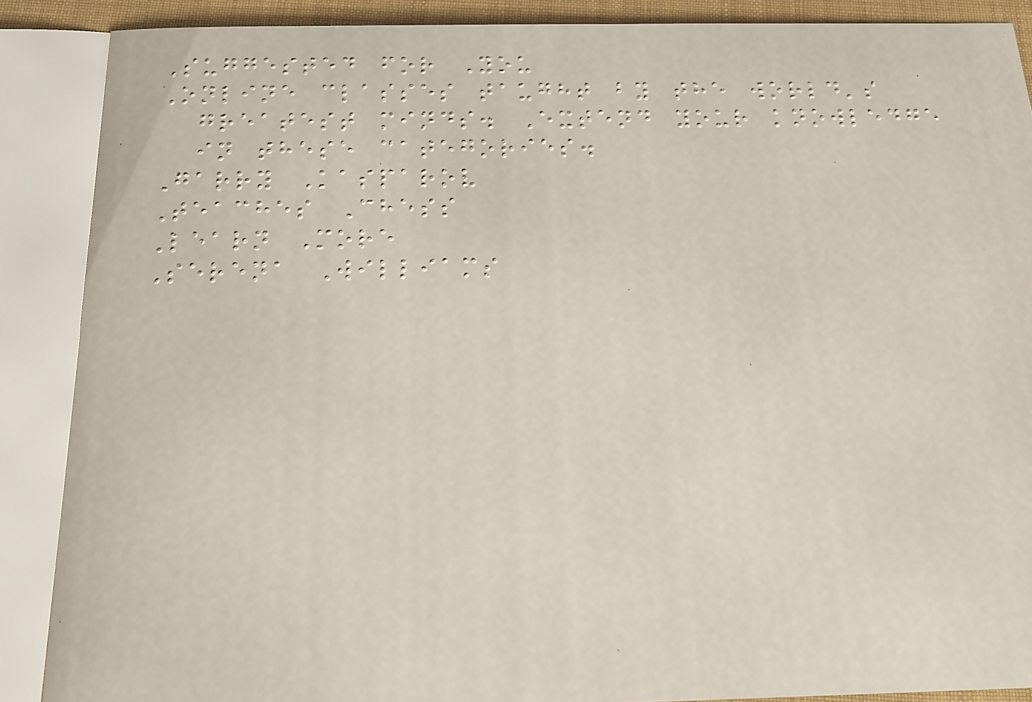Suggested for You
Online classes taught by the world's
greatest minds. Extend your knowledge
in these categories.
Garry Kasparov
Teaches Chess
Learn More
Serena Williams
